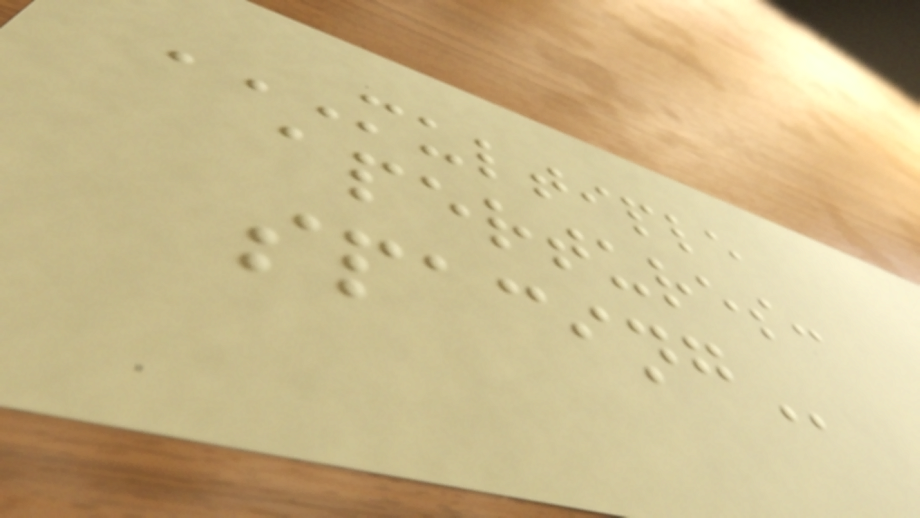MULTIPLE
APERTURES:
SPACING
